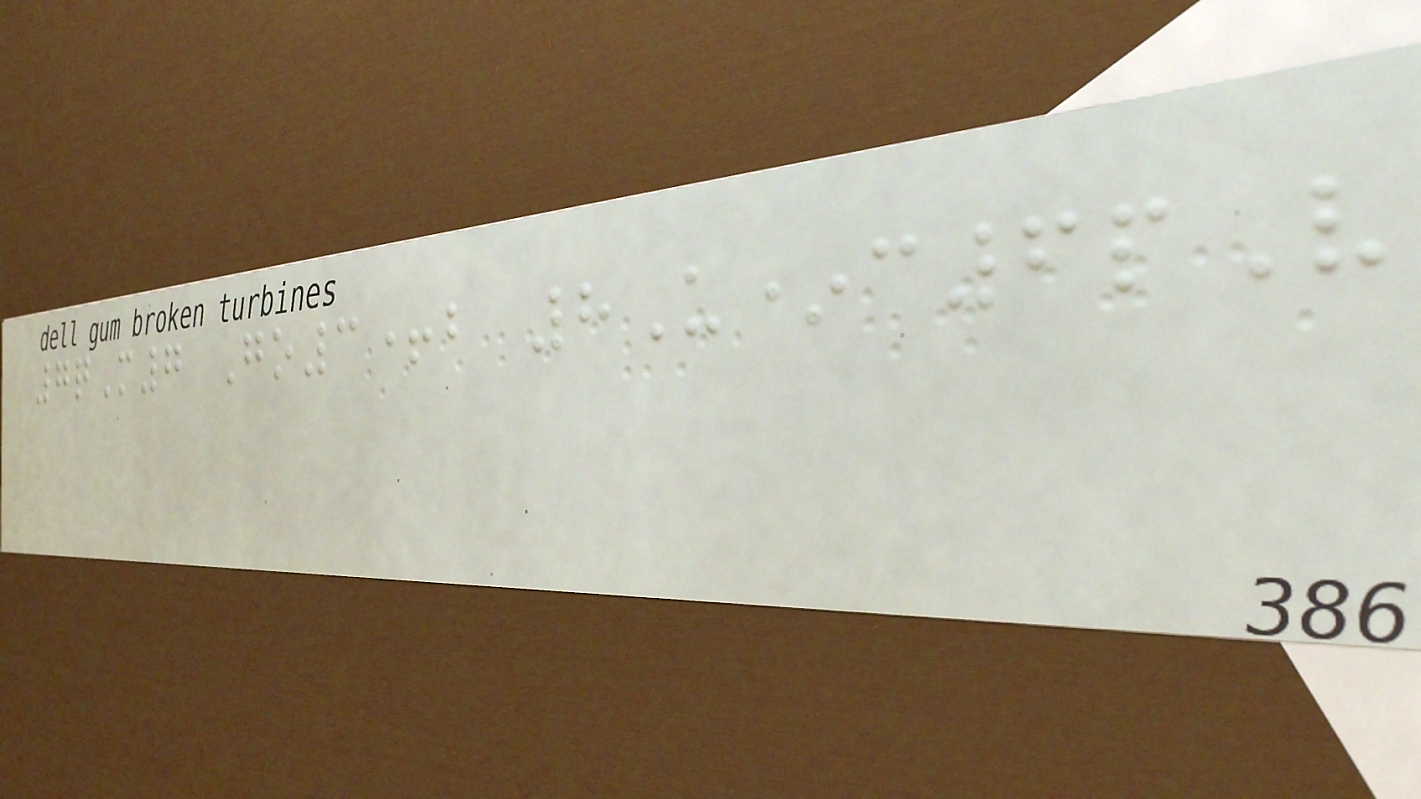7qM7 Go3+b 8U*c6pV
